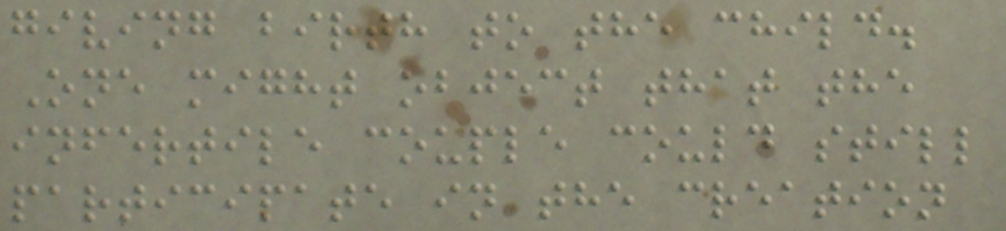giving birth to the child.
One might object that the
infertile couple could still
participate in the creation
